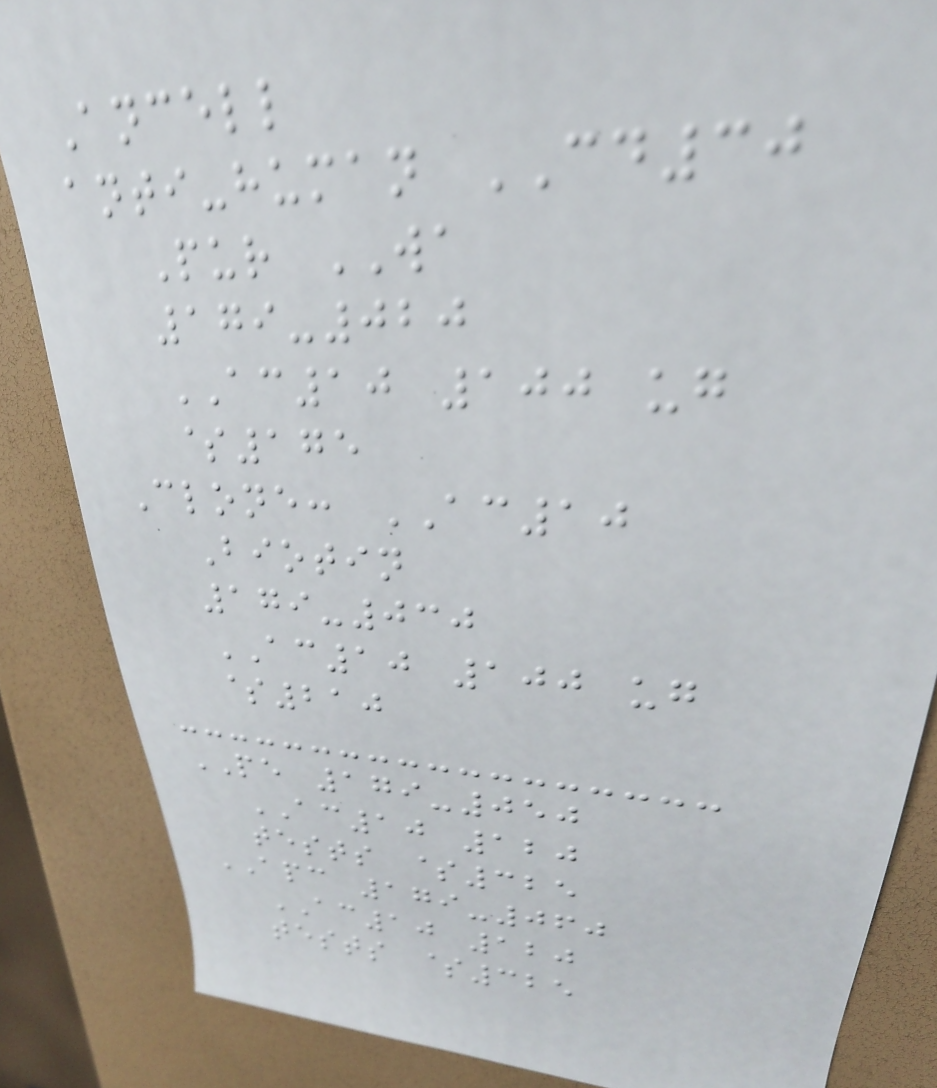Ancell
anti-human CD30
Pur WA
179-020
AC10 100 ug
$175
Clone: AC10
Biotin
179-030
AC10 100 ug
$210
PE 179-050
AC10 120
tests $325
APC 179-060
AC10 120
tests $325
